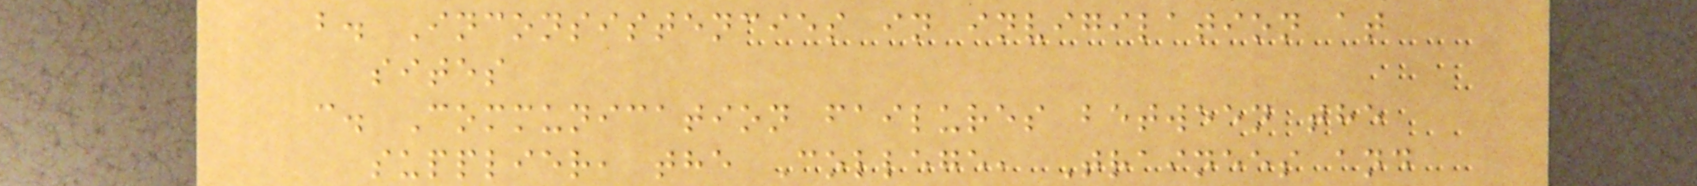b. Inconsistencies in invigilation at
sites
c. Communication failures between the
supplier, the College, Trainees and
